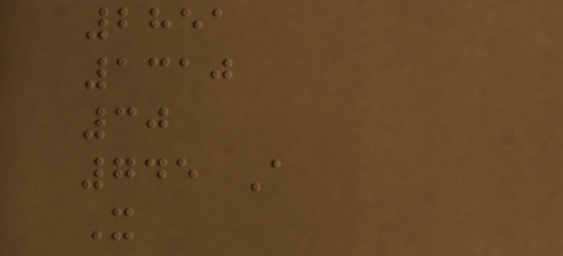2851
1310
30
745 A
X
